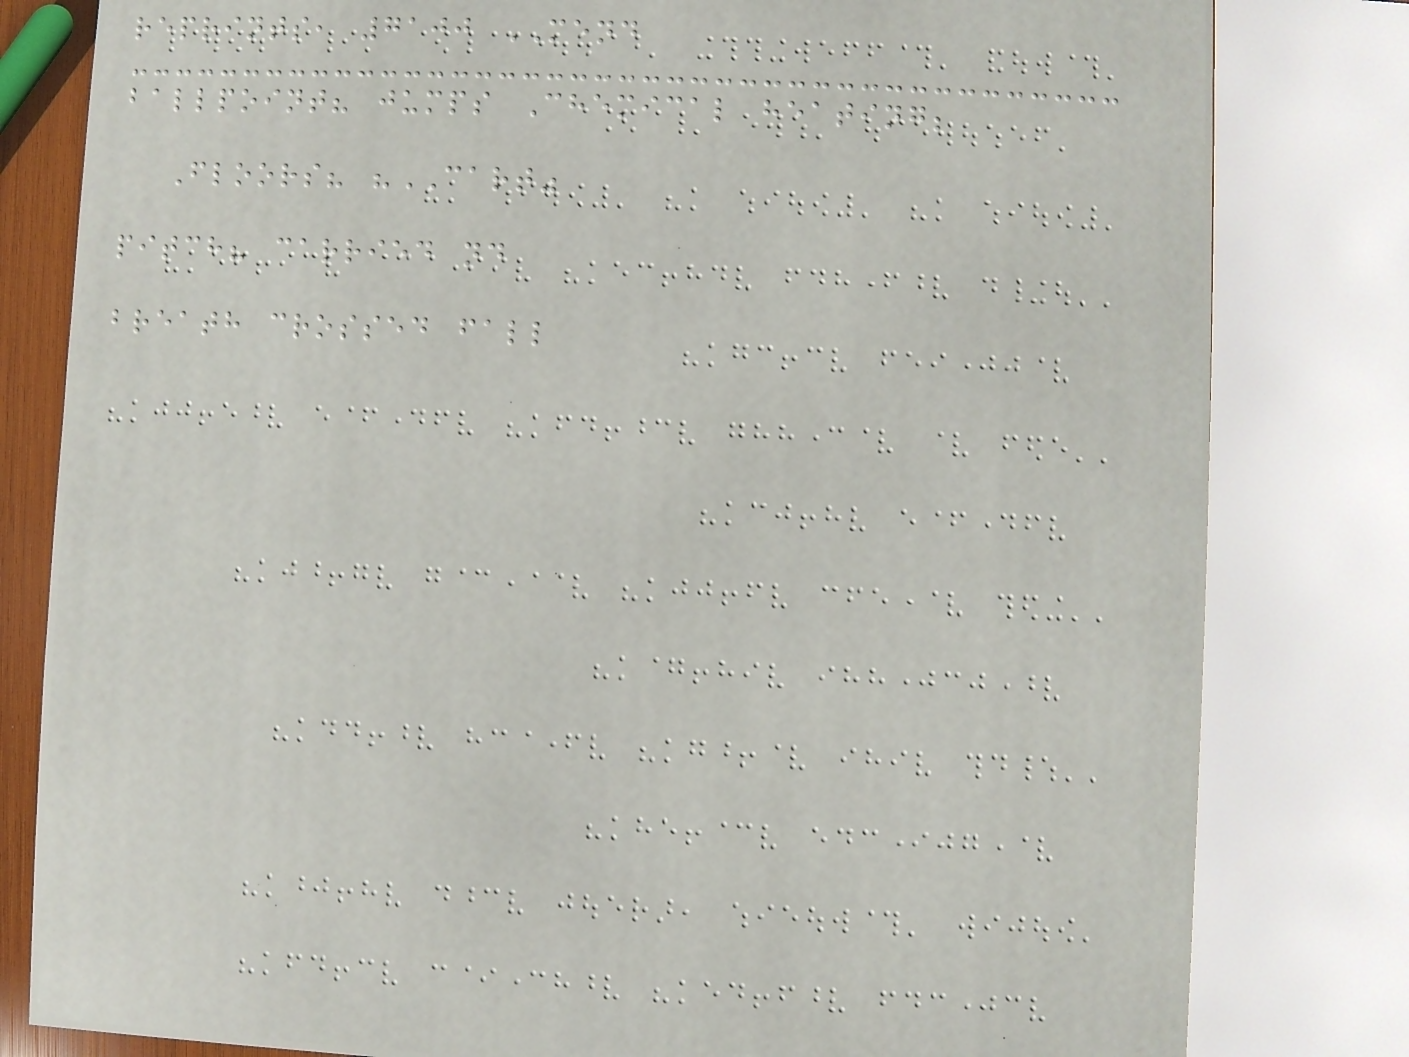reprints, 7100 MEND
ballpoint? jumps Chemical heating;
Floors? "CART"
pitch? carried nd
breath crossed fall
